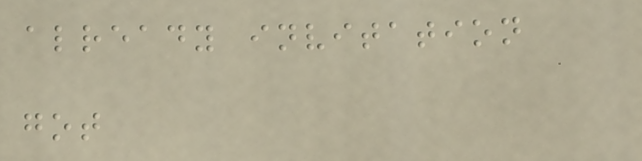already invitation
got
